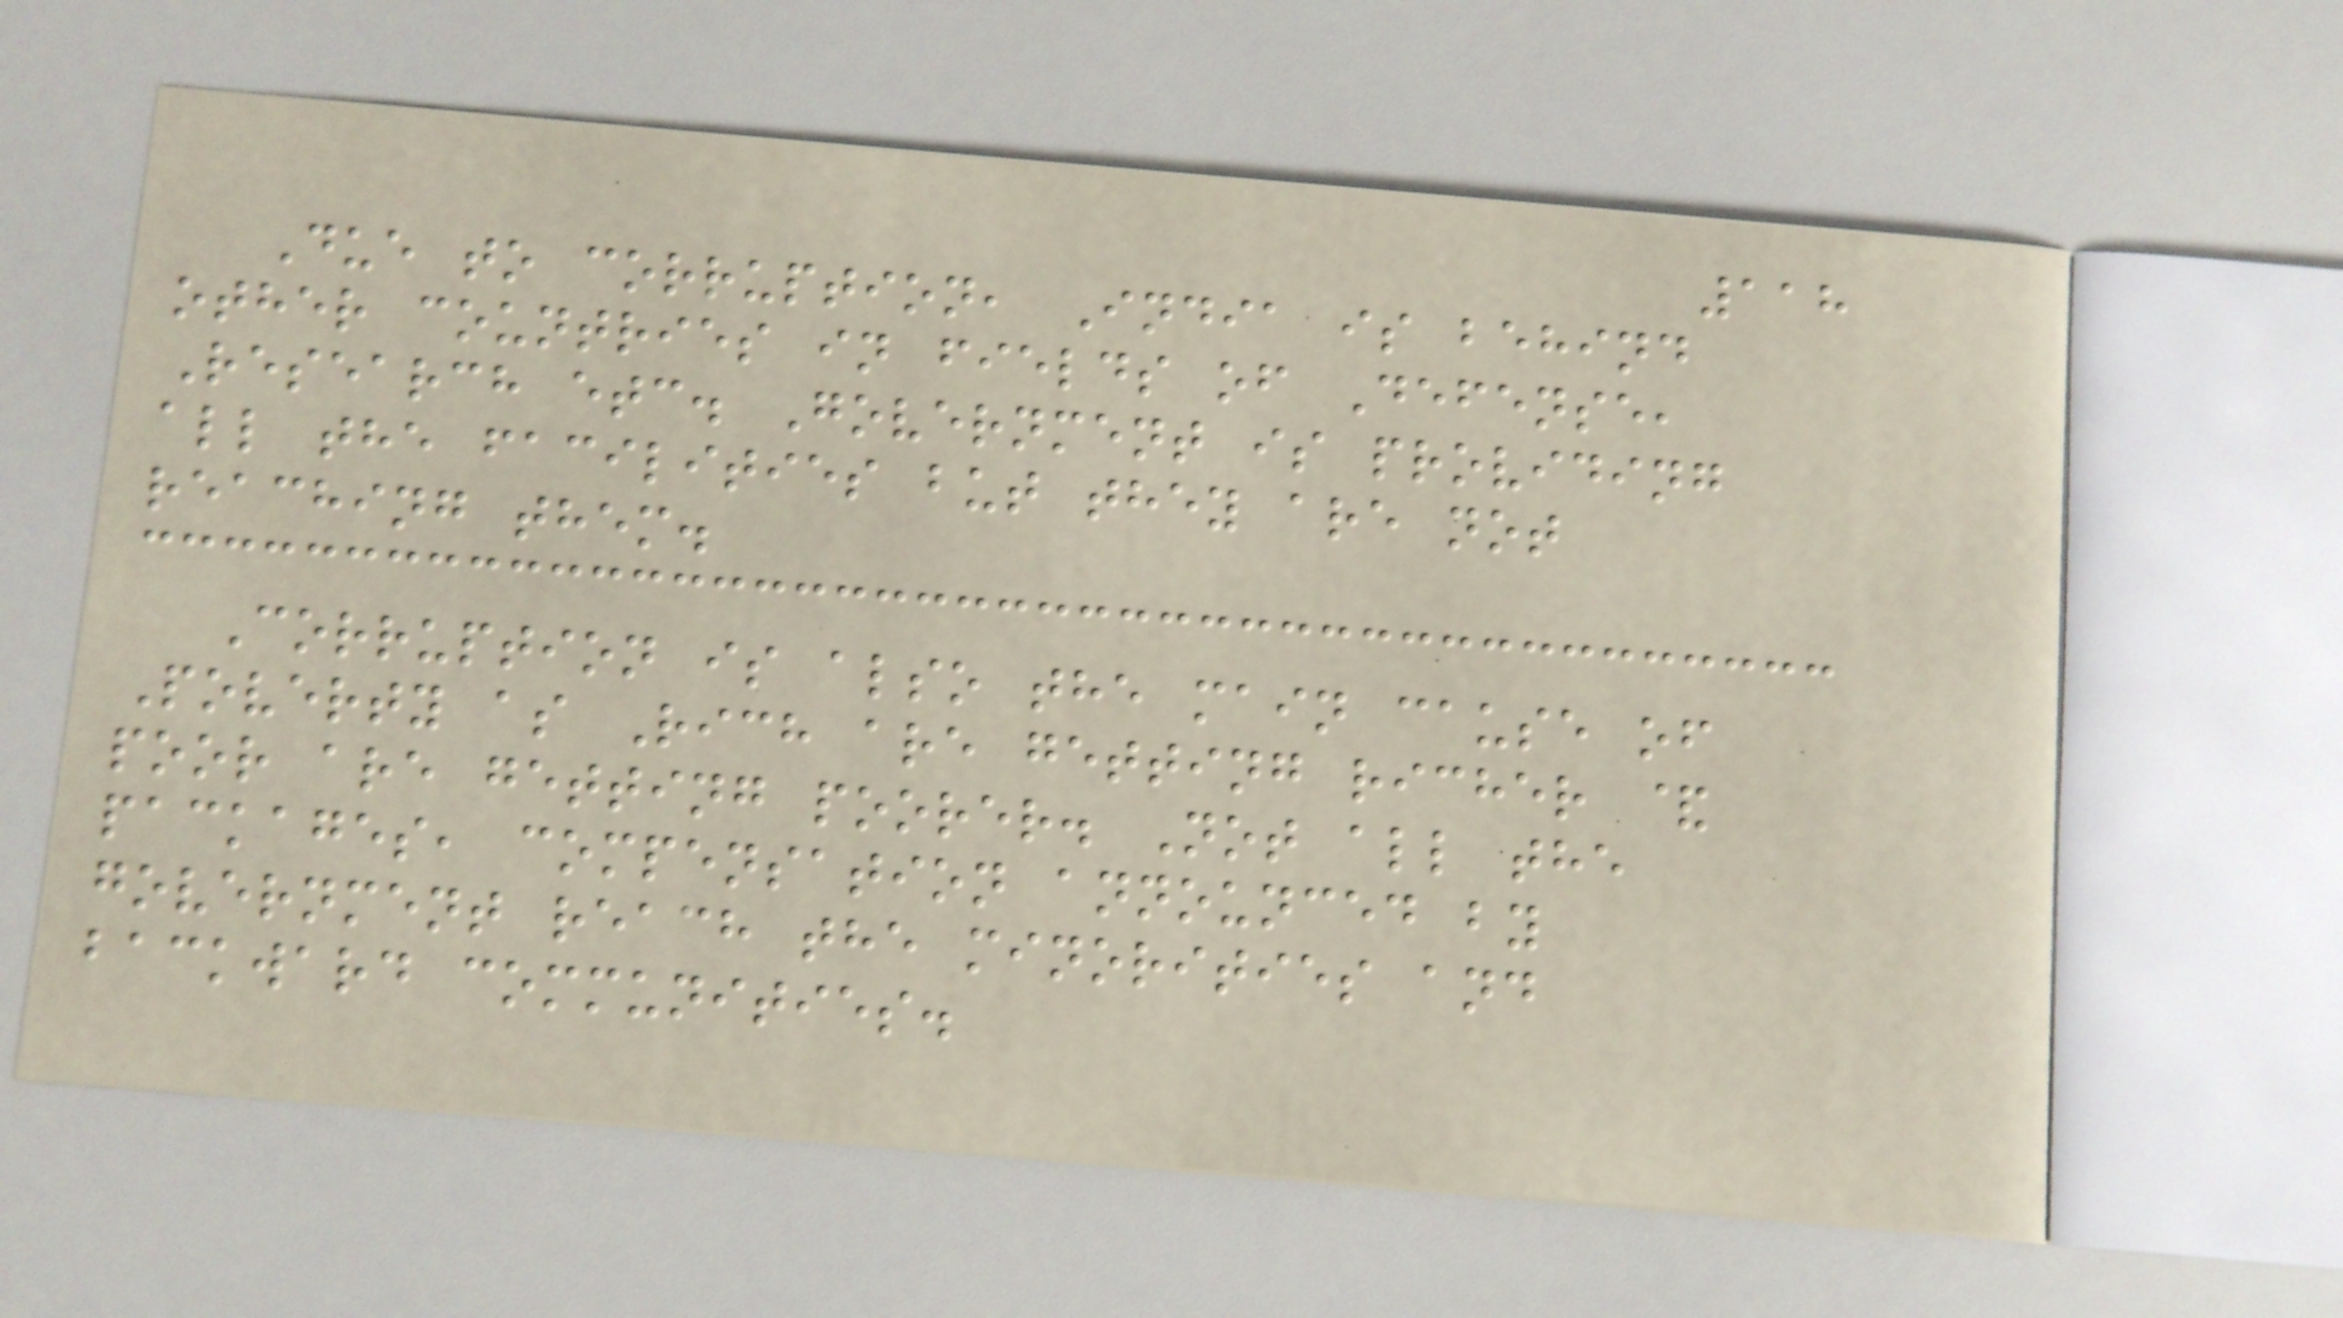118
Due to corruption, India is behind
other countries in fields of Defense,
Research etc. Government is providing
all the facilities but they are not
reaching them.
Corruption is also the main cause of
Poverty as Rich are getting richer &
poor are getting poorer. Not all the
packages, compensation announced by
government reach the minorities and
backward communities.
